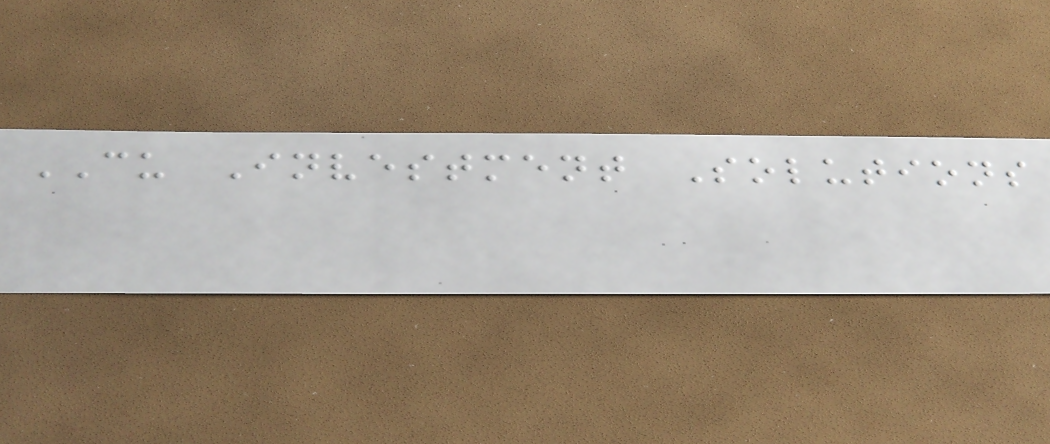CU Investment Solutions
